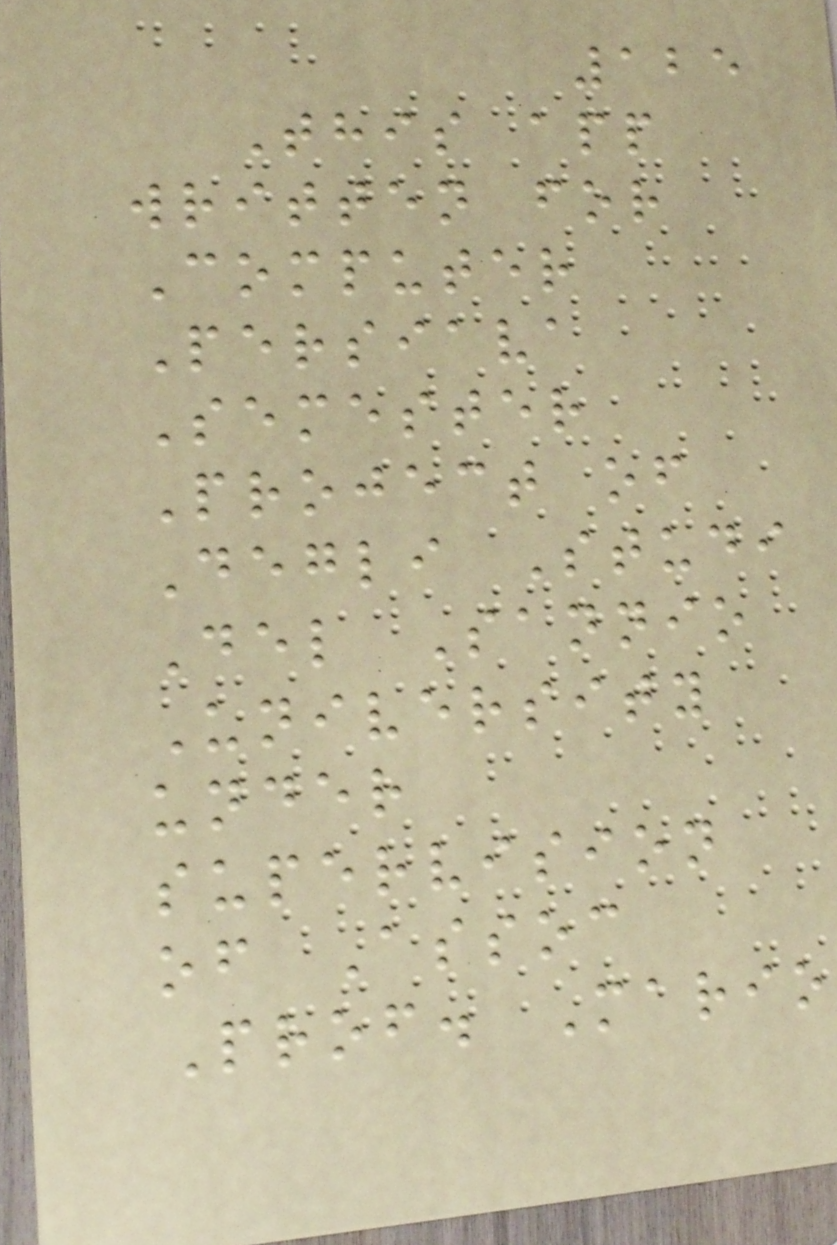125
This app
written for
Computer
Persiava
Semester
Project of
Degli Studi
Del Sannio
University
under
supervision
of Assoc
Prof. Mario
